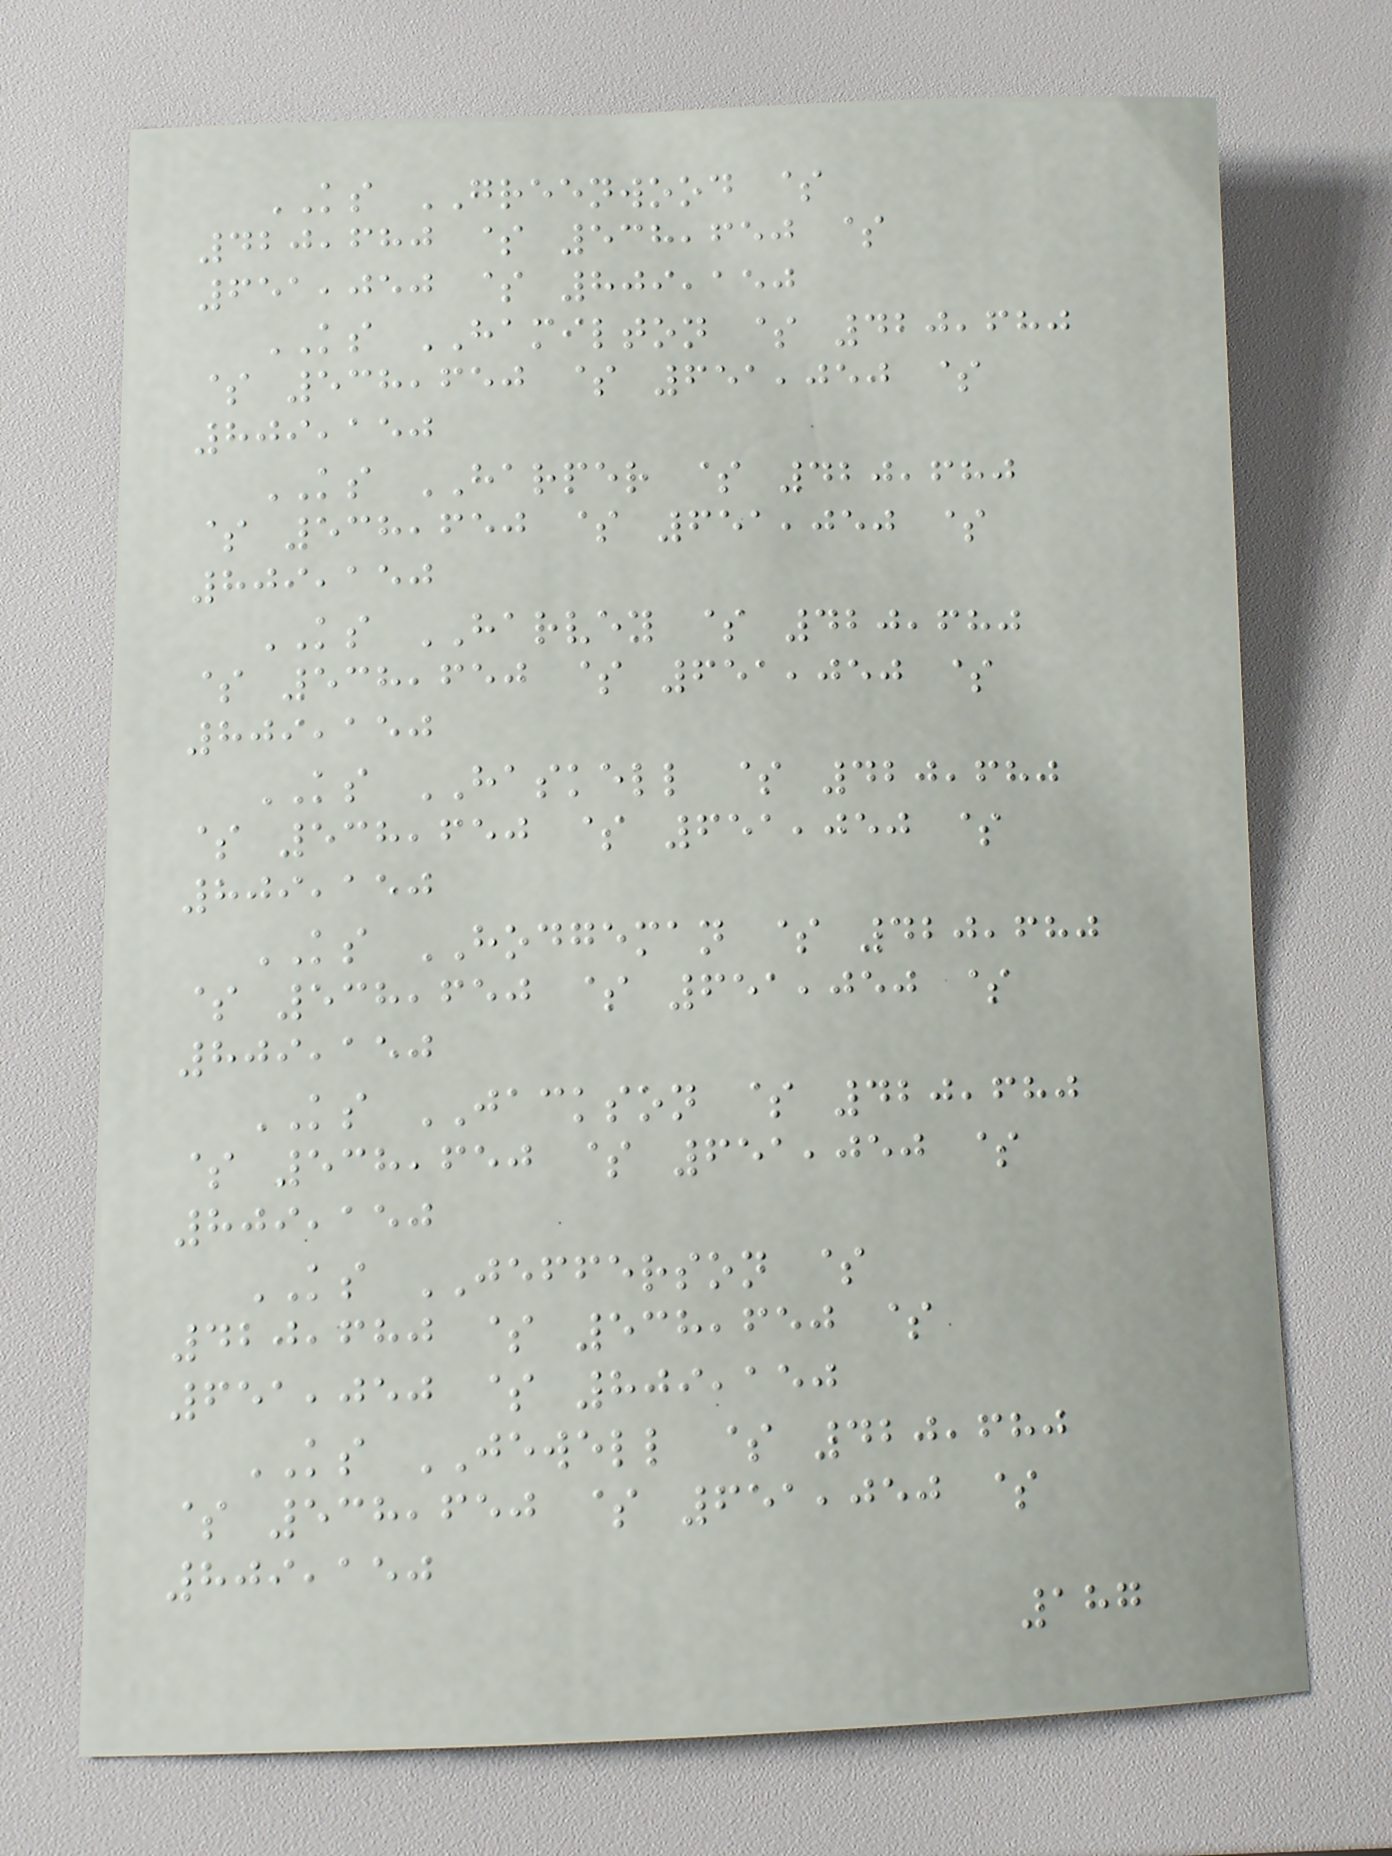KS GREENWOOD $
420,680 $ 538,650 $
651,050 $ 809,150
KS HAMILTON $ 420,680
$ 538,650 $ 651,050 $
809,150
KS HARPER $ 420,680
$ 538,650 $ 651,050 $
809,150
KS HARVEY $ 420,680
$ 538,650 $ 651,050 $
809,150
KS HASKELL $ 420,680
$ 538,650 $ 651,050 $
809,150
KS HODGEMAN $ 420,680
$ 538,650 $ 651,050 $
809,150
KS JACKSON $ 420,680
$ 538,650 $ 651,050 $
809,150
KS JEFFERSON $
420,680 $ 538,650 $
651,050 $ 809,150
KS JEWELL $ 420,680
$ 538,650 $ 651,050 $
809,150
187
